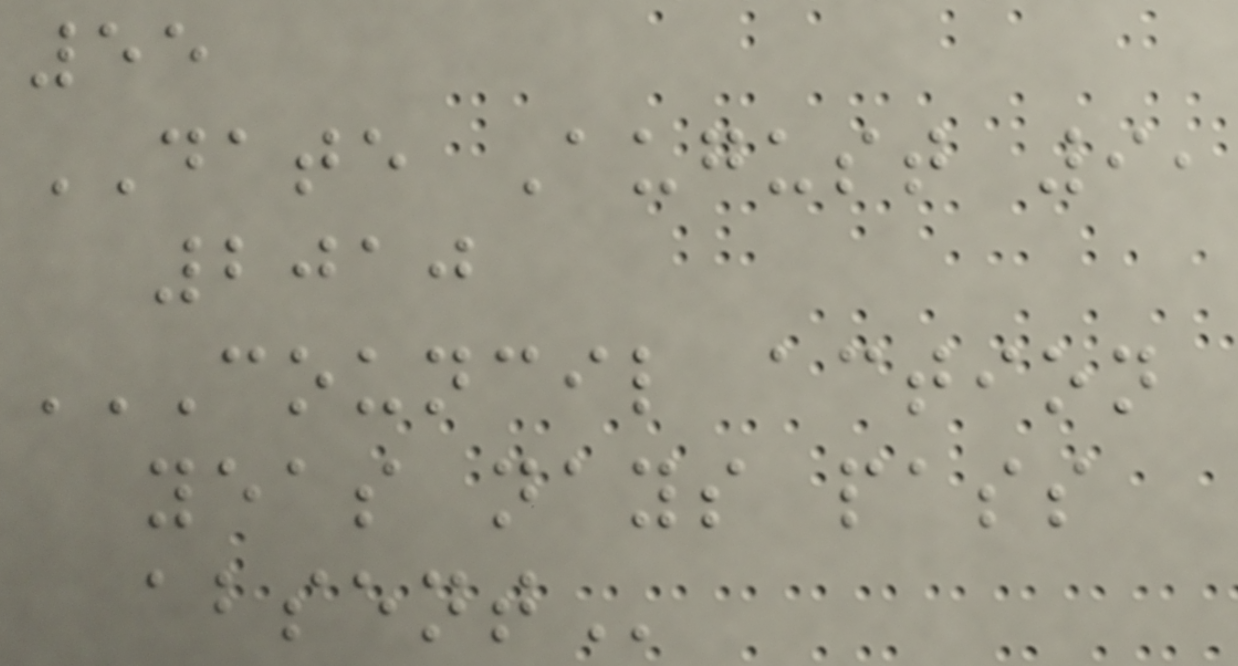55
DATE August 9,
2010
COUNCIL ACTION
YEAS NAYS PASS
ABSENT
